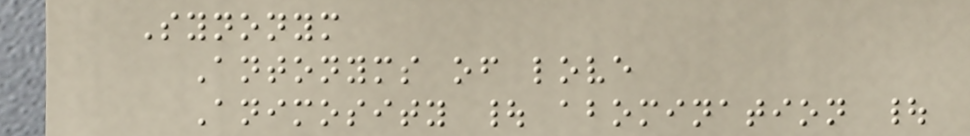Synonym
Antonyms of love
Animosity | abomination |
